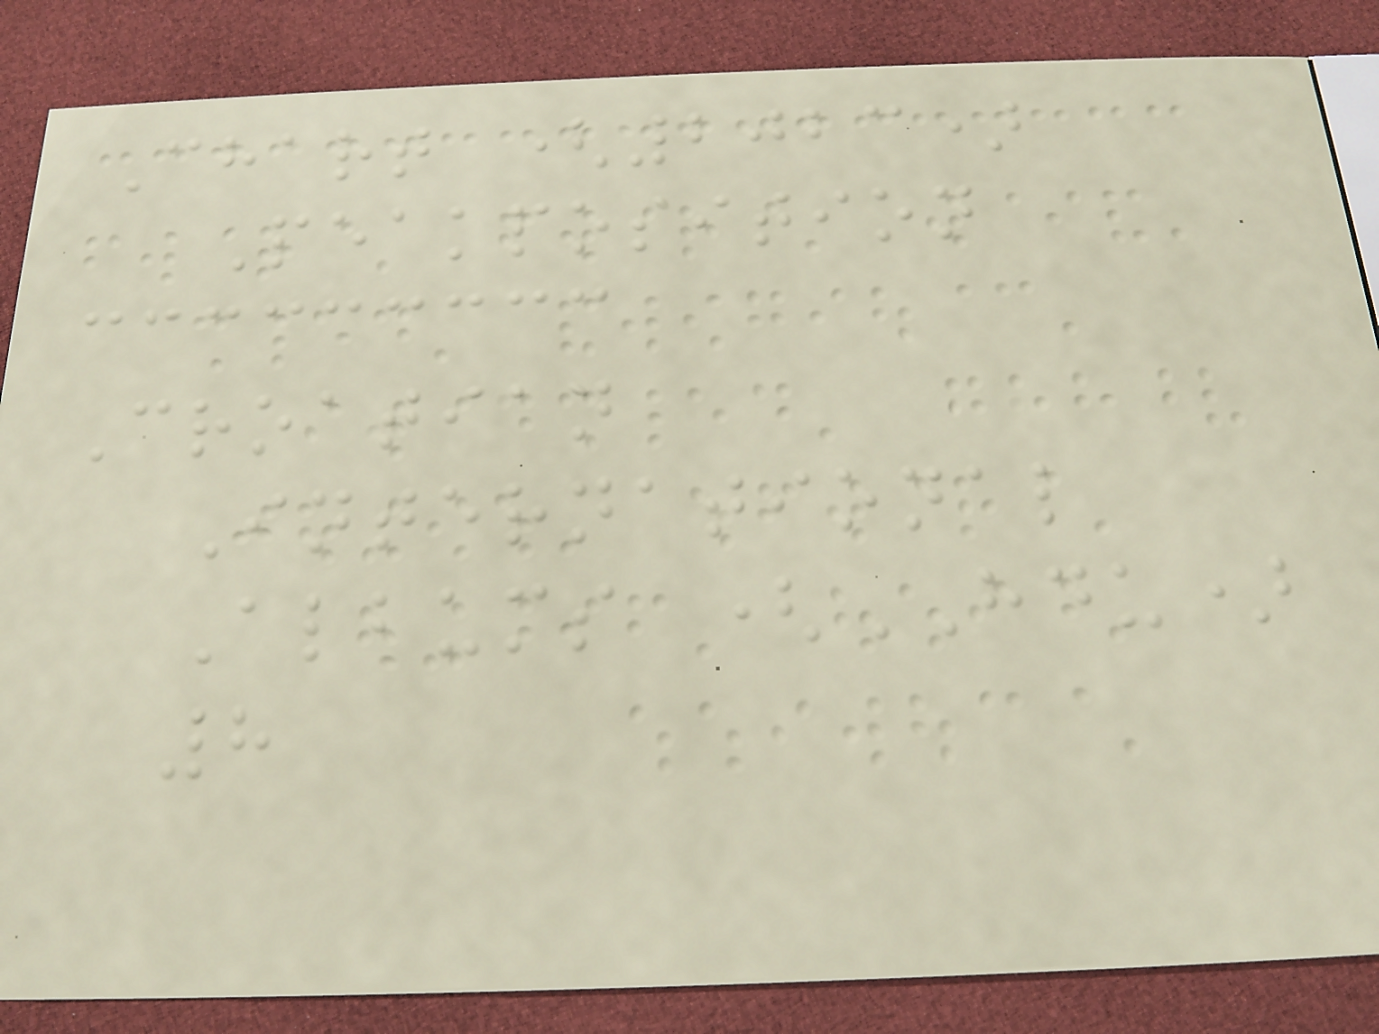Chart (2023)
Peakposition
Croatian
International
Albums (HDU)
8
